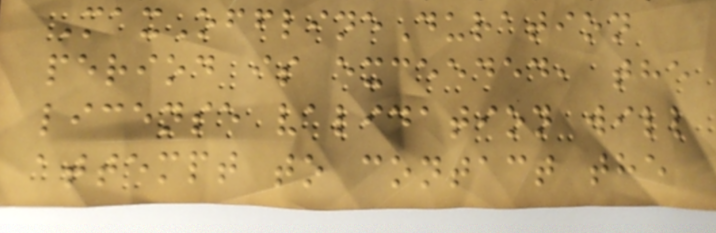MaxOfflineDuration
period is exceeded, the
license validation will
attempt to contact the
